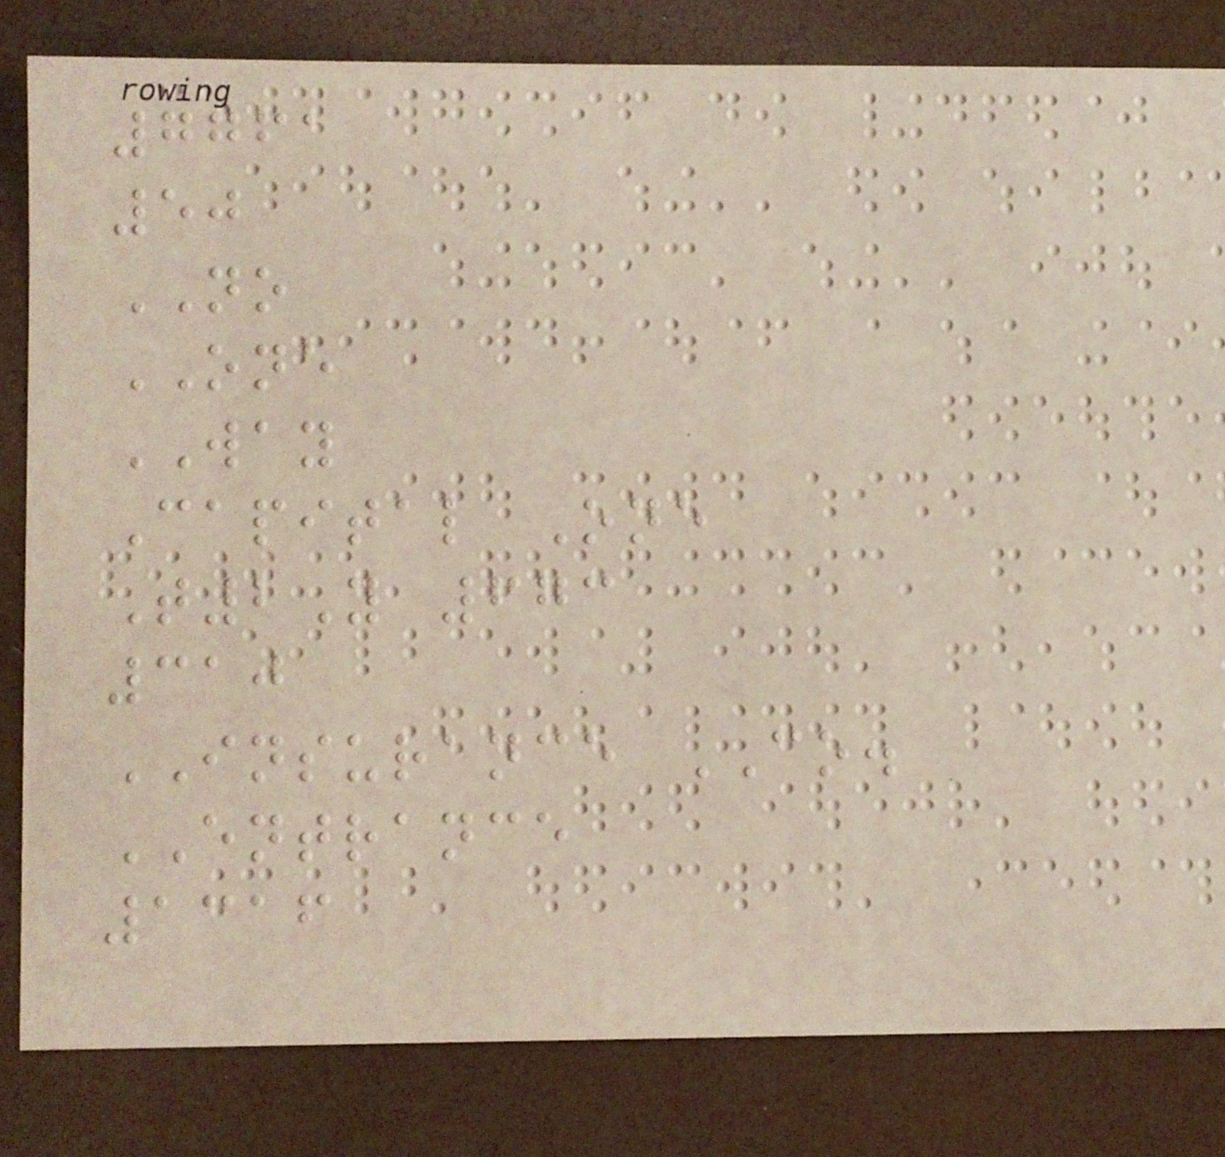7761
50
NO
ONE
WAY
Capital One
T2Y 673
310
INSURANCE CO.
ENTRANCE
1316
